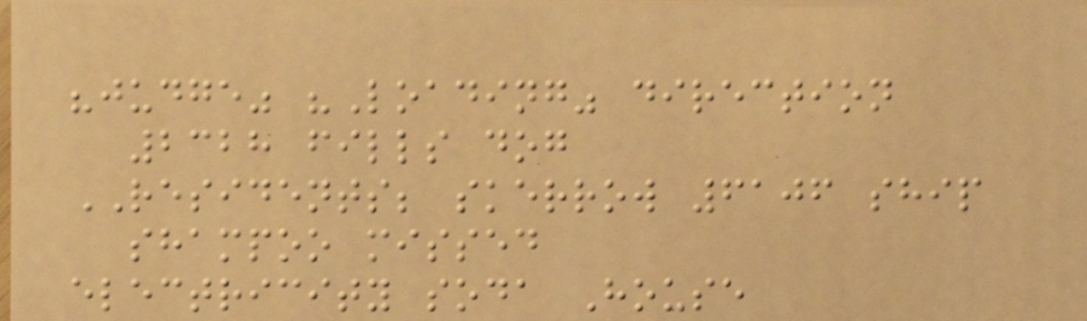"judge" "Loading" direction
2328 fills dog
RESIDENTS; skerrow 6106 ship
shampoo missed
electricity soda House
